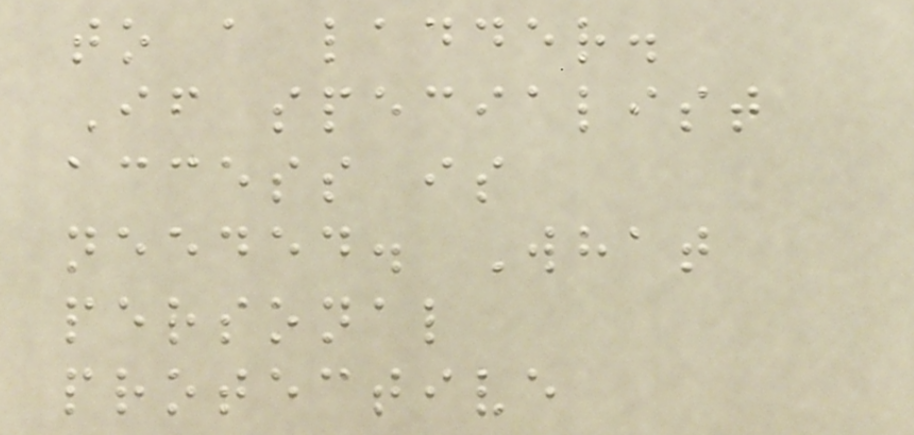to a ladder.
If specialist
access is
needed. What
personal
protective
